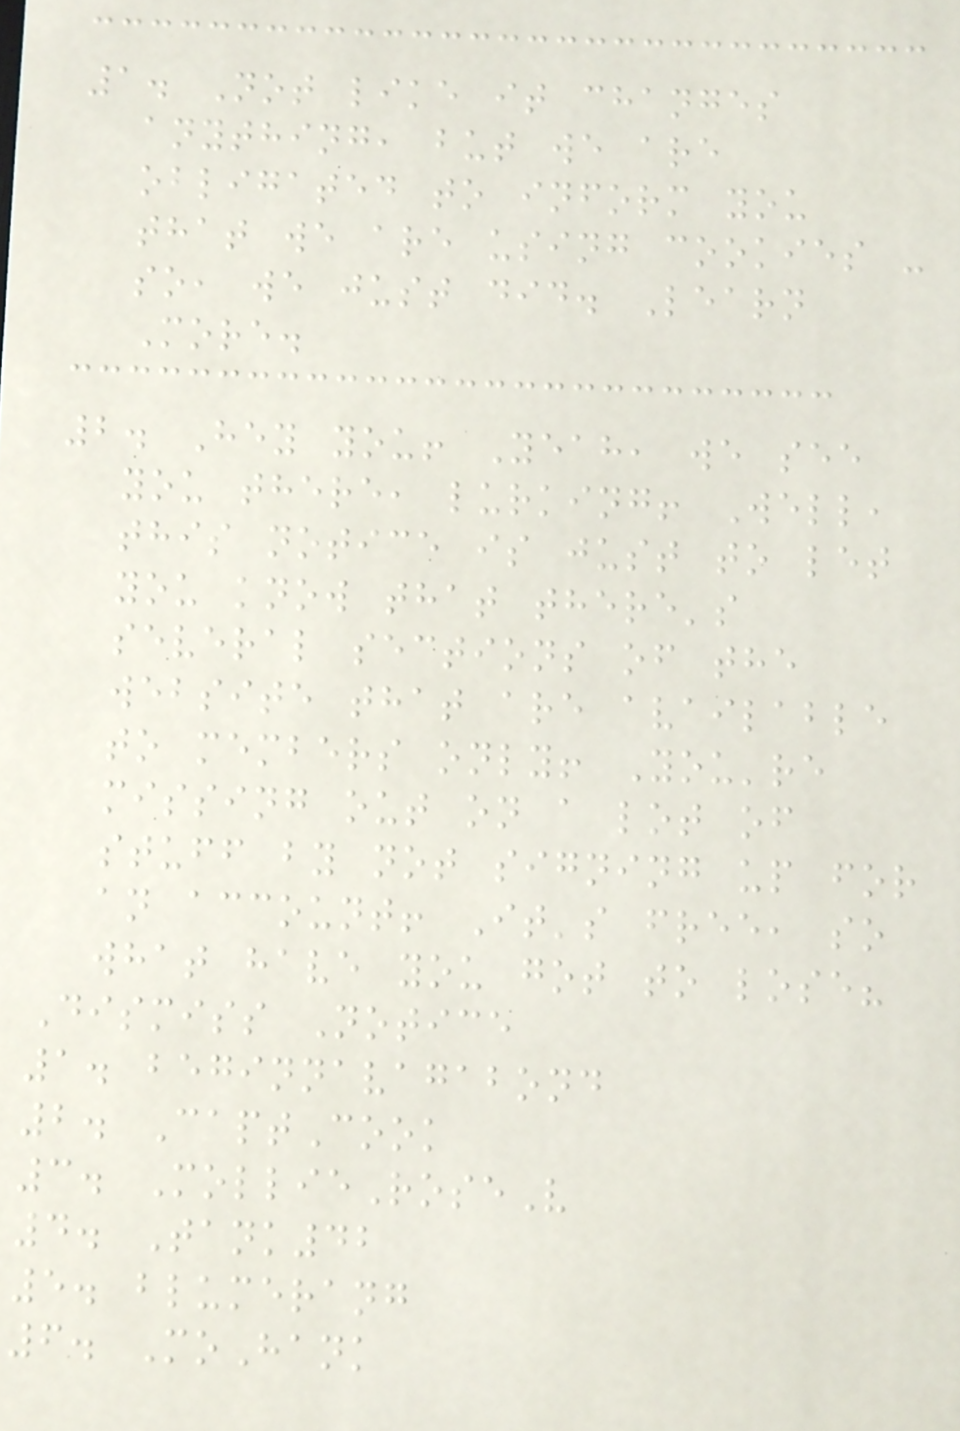1. Not like it changes
anything, but we are
obligated to inform you
that we are using cookies -
so, we just did. Learn
More.
2. Hey you! Yeah, we see
you there, lurking! Well,
this notice is just to let
you know that there's
several sections of the
website that are available
to members only! You're
missing out on a lot of
stuff by not signing up for
an account! It's free, so
what have you got to lose?
Dismiss Notice
1. beginnavagabond
2. CaptCook
3. MollieRoseV
4. Tank42
5. blumerang
6. MoHank
